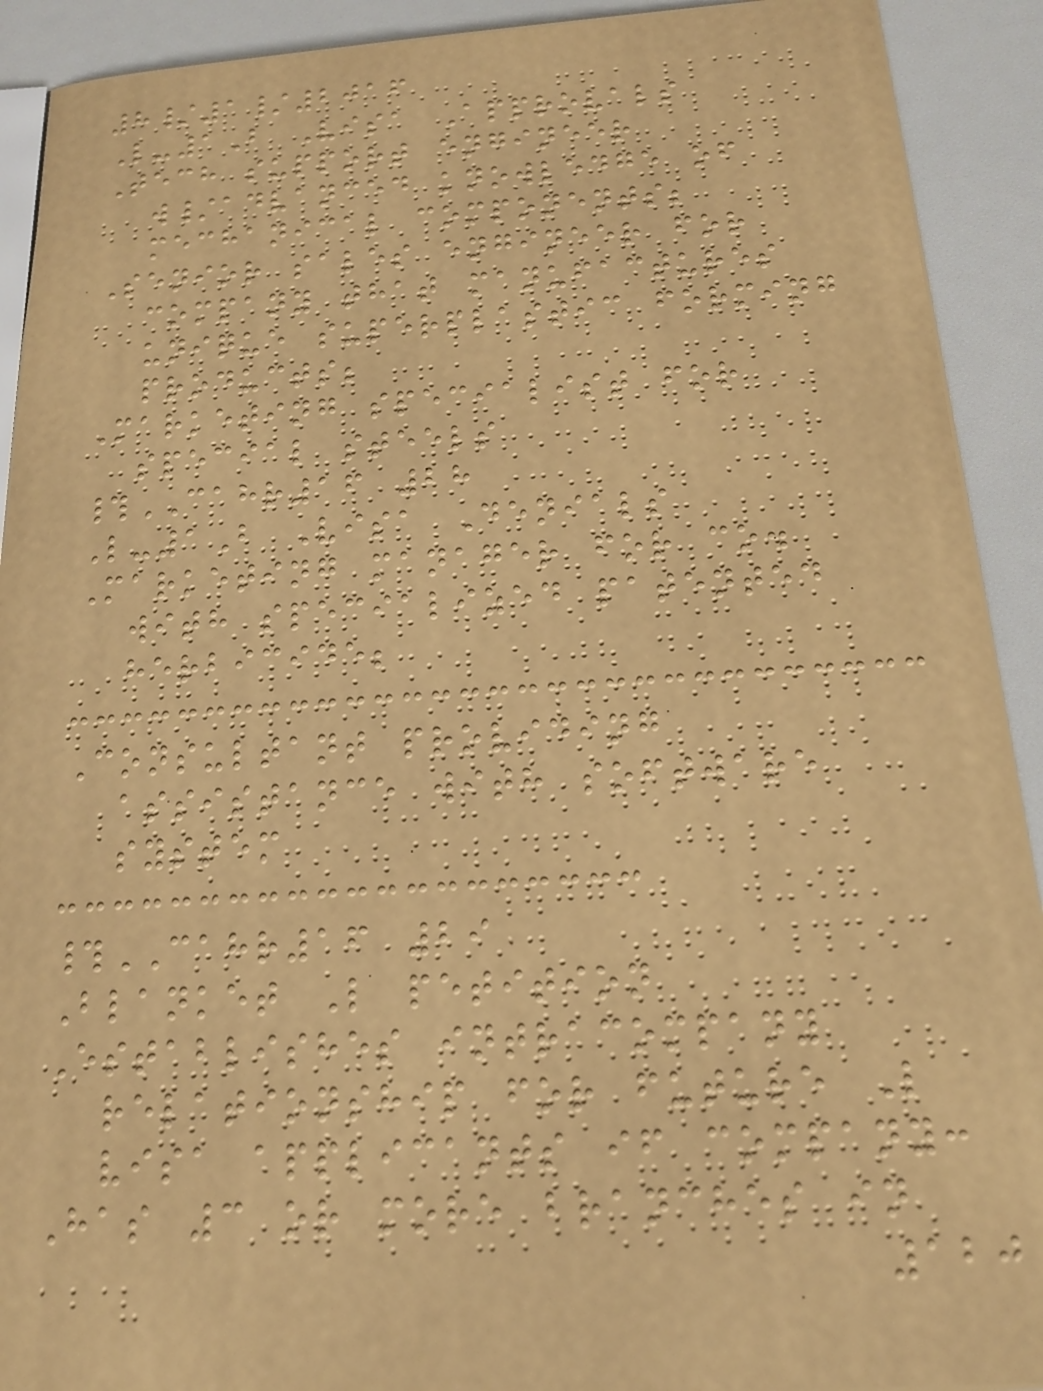8/1/2016
L-1B Visa Approvals
Tech support engineer
w/advanced knowledge of
mechanical components;
Senior sales engineer for
company that manufactures
unique superplastic forming
products;
Marketing specialist for
special steels
#CAHR16 28
L-1B Visa Denials
Marketing manager for co.
with specialized patented
herbicide;
Consultant providing
assistance with software
system
#CAHR16 29
Blanket L petition
Establishes intracompany
relationship for future L
visa applicants if company:
Has 3 or more branches in
120
